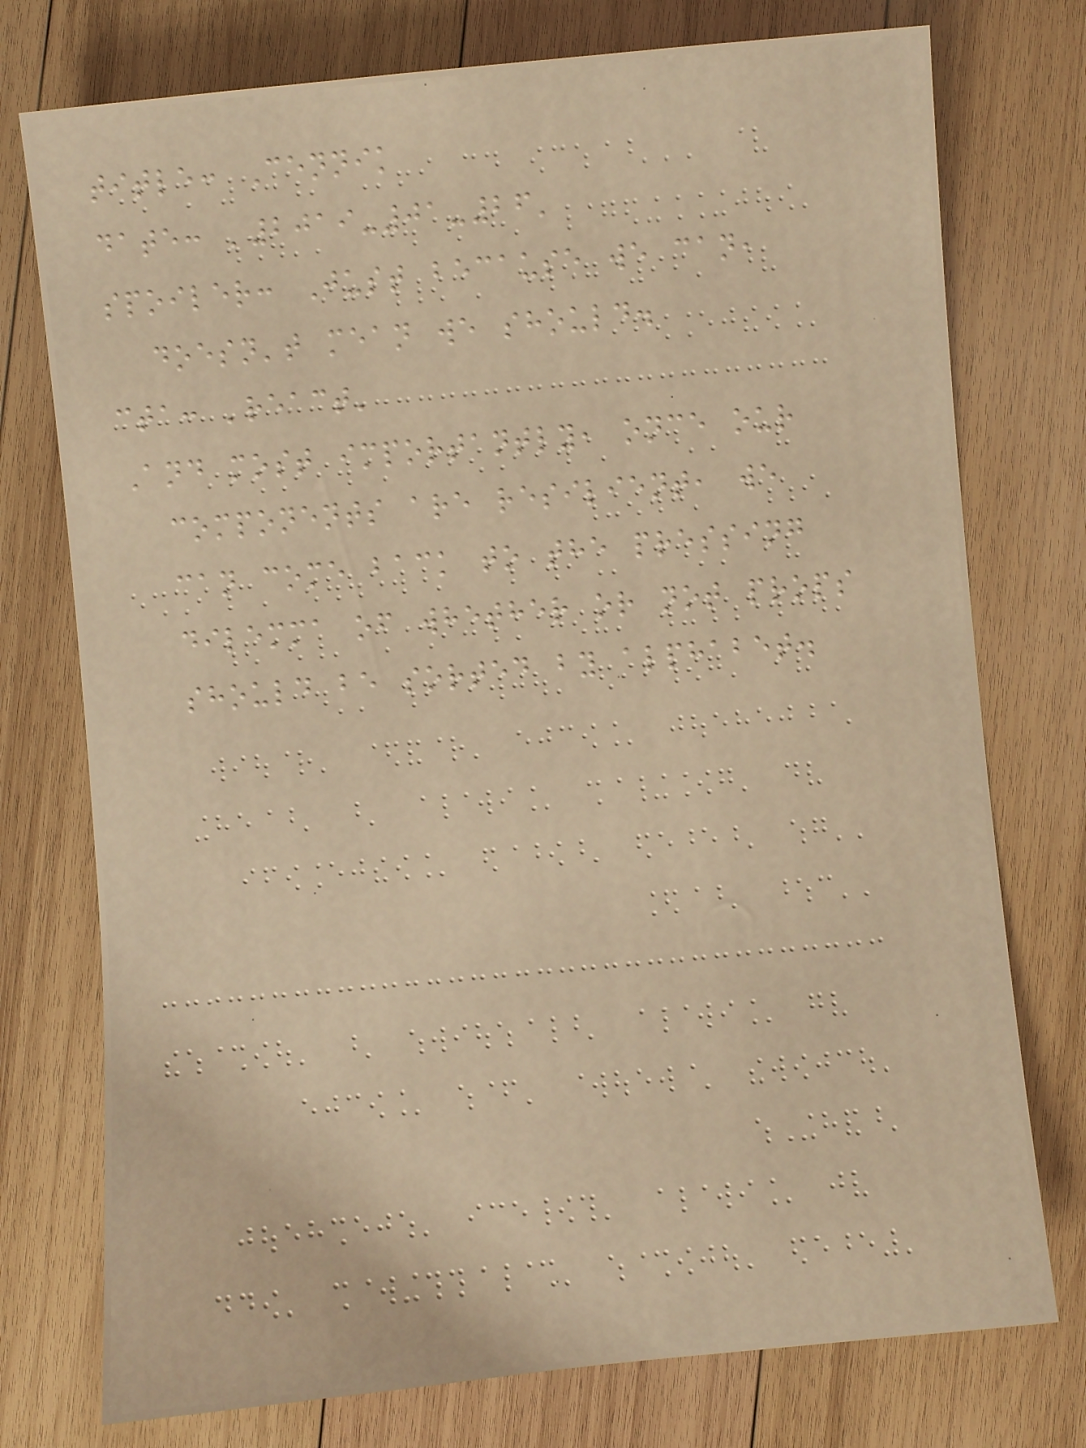title: Cennik
date: '2019-01-26'
spoiler: Just because we can,
doesn't mean we should.
cta: 'react'
And most importantly, once our
components are resilient, we
can come back to the pressing
dilemma of whether or not props
should be sorted by alphabet.
